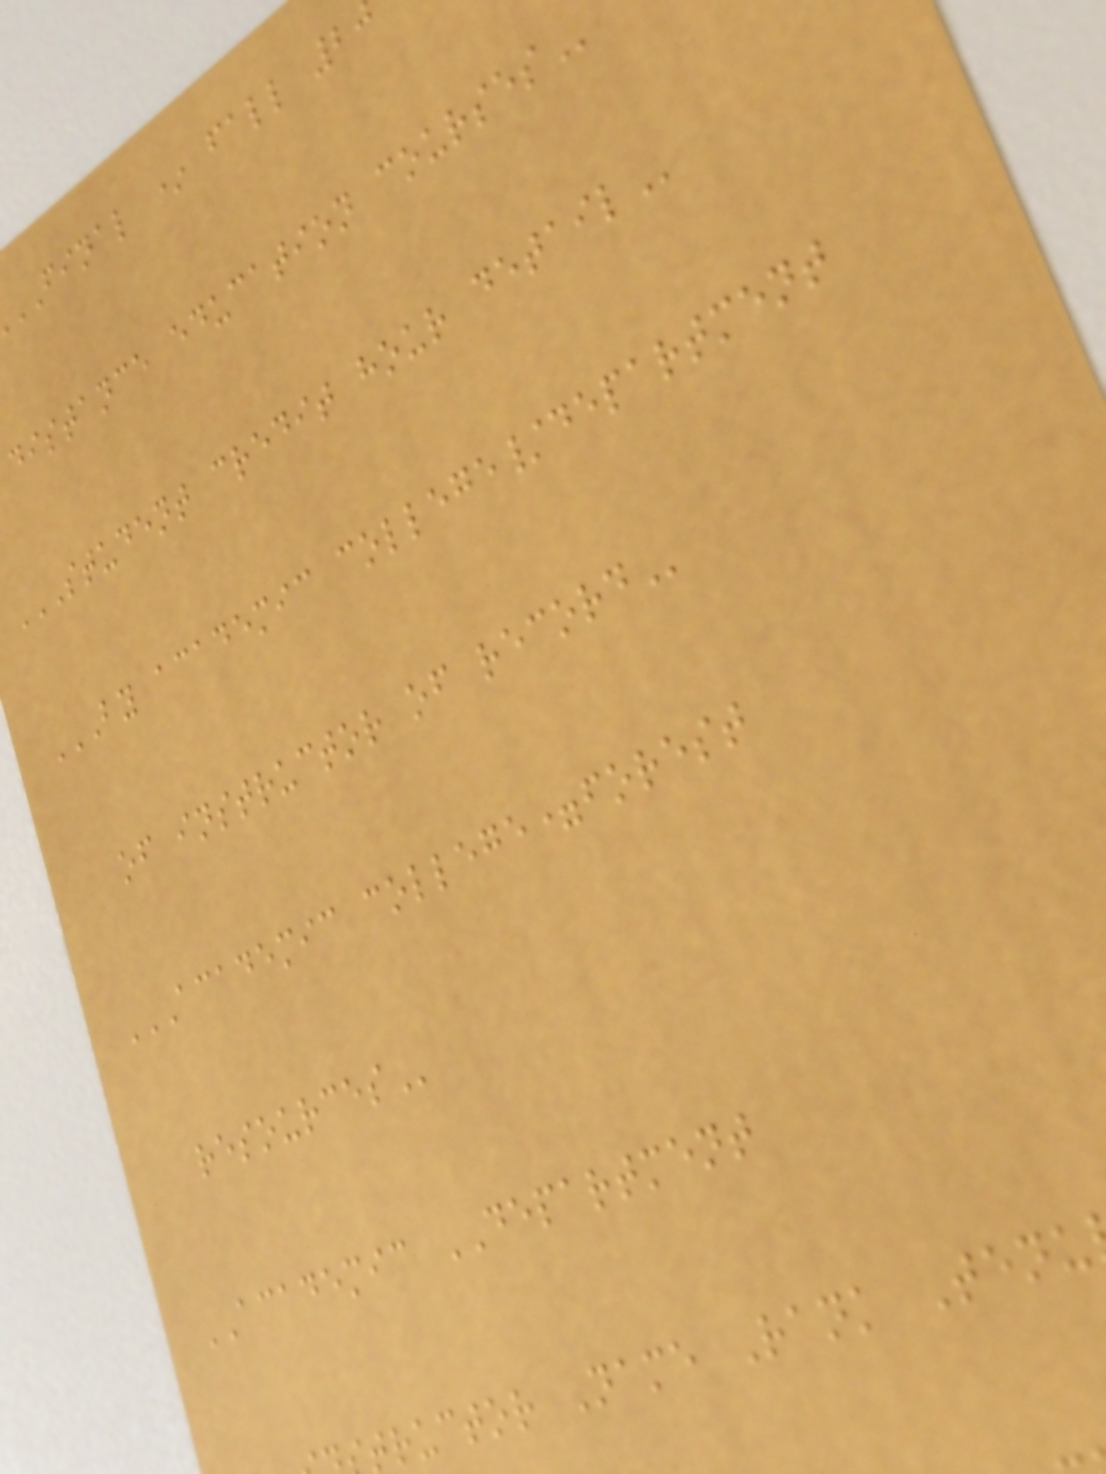FINAL * fall 20
distance education
STUDENT CREDIT HOUR DETAIL
BY ACADEMIC COLLEGE/DEPARTMENT
of instructor of
ACADEMIC COLLEGE=FOREST
ACADEMIC DEPARTMENT
tructor Name Rank Tenu
